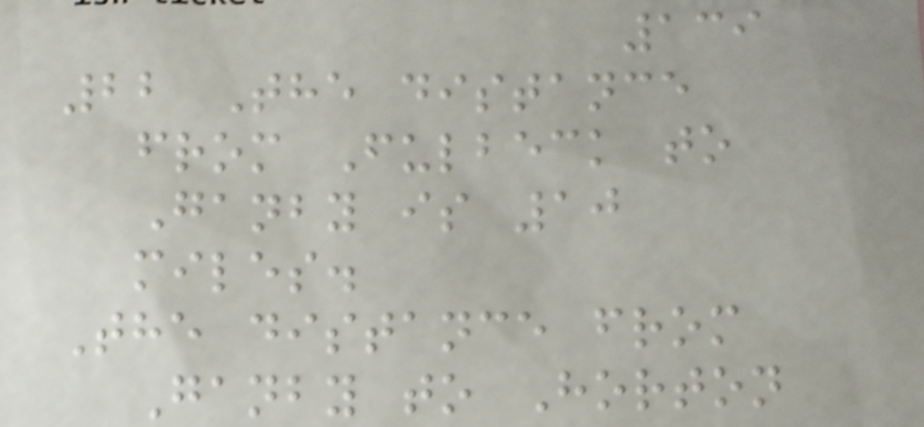139
22 The distance
from Fulbeck to
Ganby is 10
miles.
The distance from
Ganby to Horton
